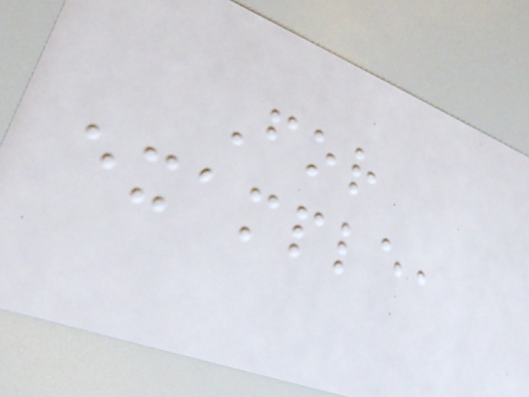For
example,
